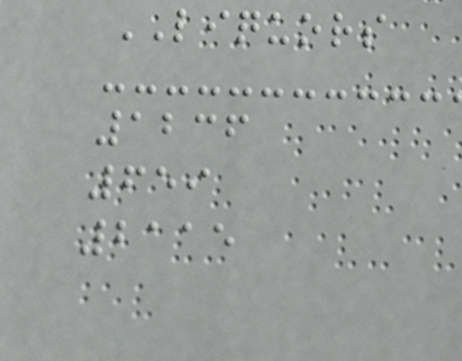LIQUORS
1236
659
2115
